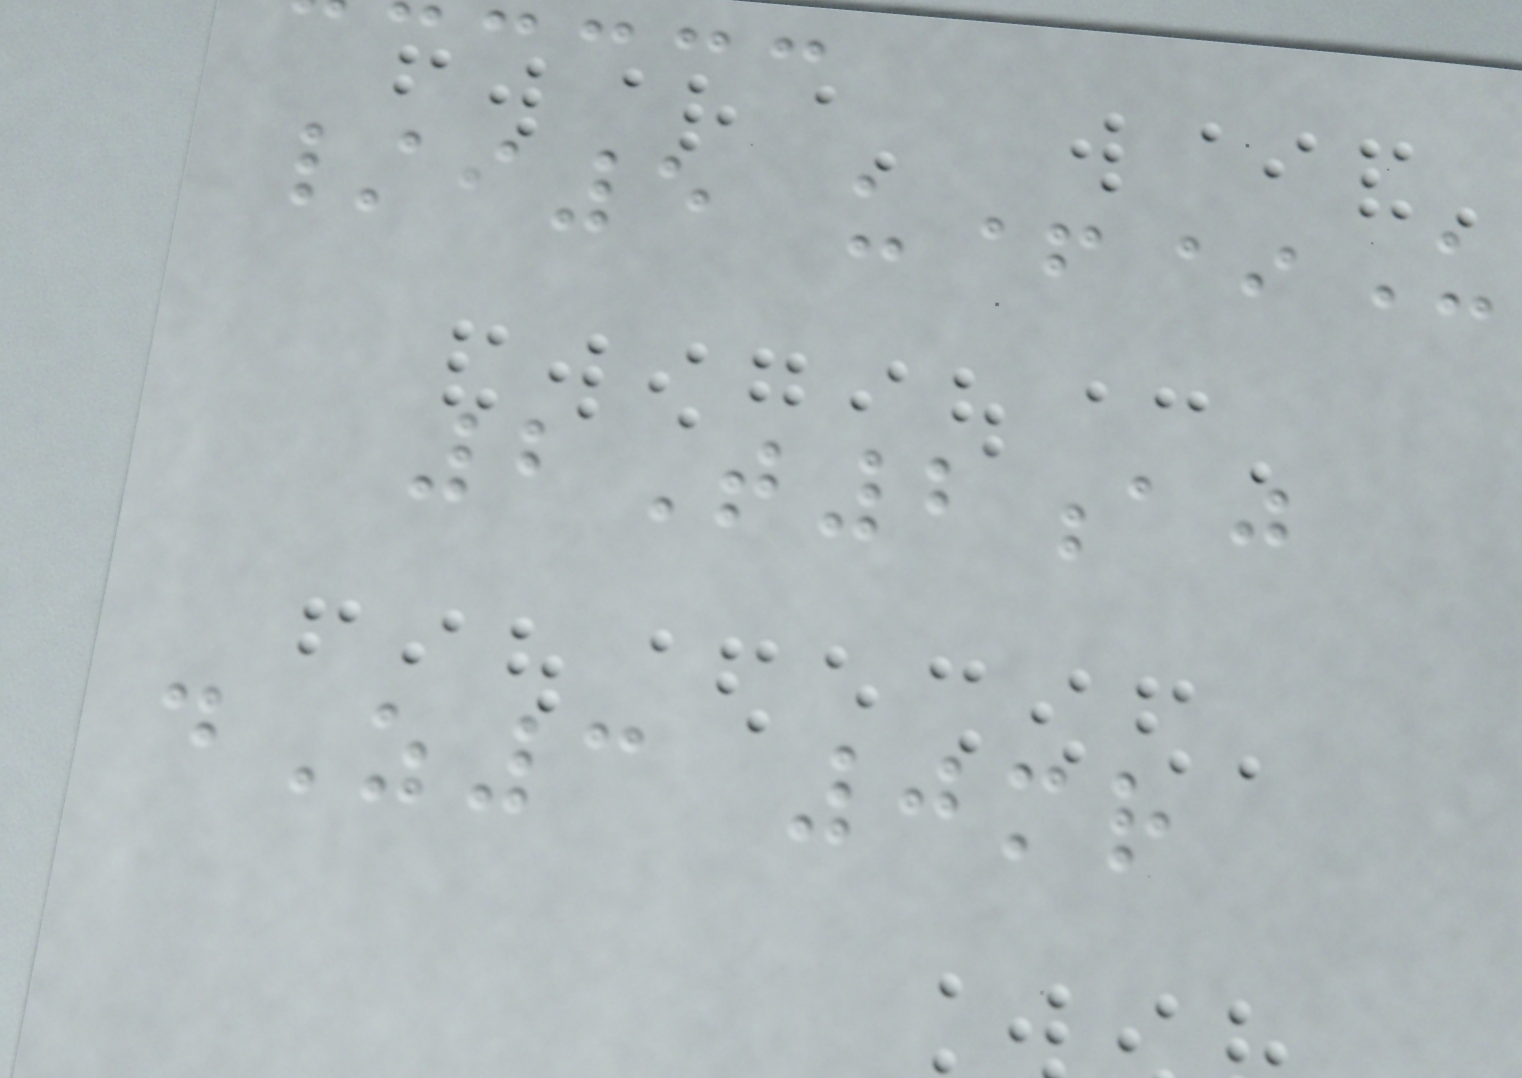/i5 u+*U
2T2aj
dZ3 0mr
